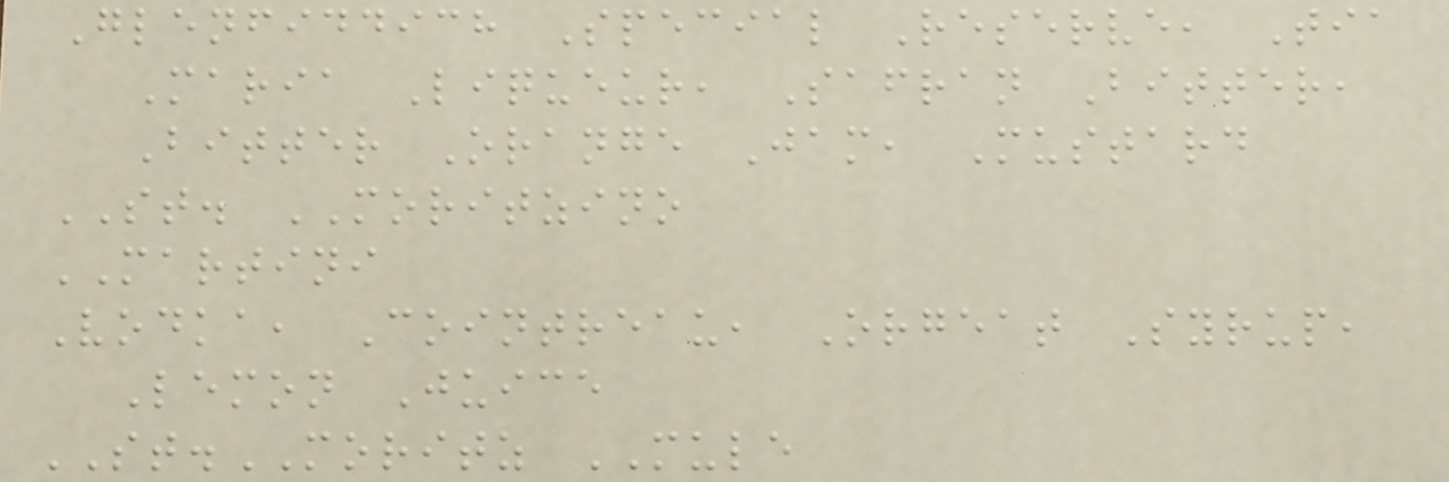Glenfiddich Special Reserve, Tia
Maria Liqueur, Safran Bitter,
Bitter Orange Jam, Mustard
ST. MORITZINO
MARTINI
Vodka, Cointreau, Orgeat Syrup,
Lemon Juice
ST.MORITZ MULE
